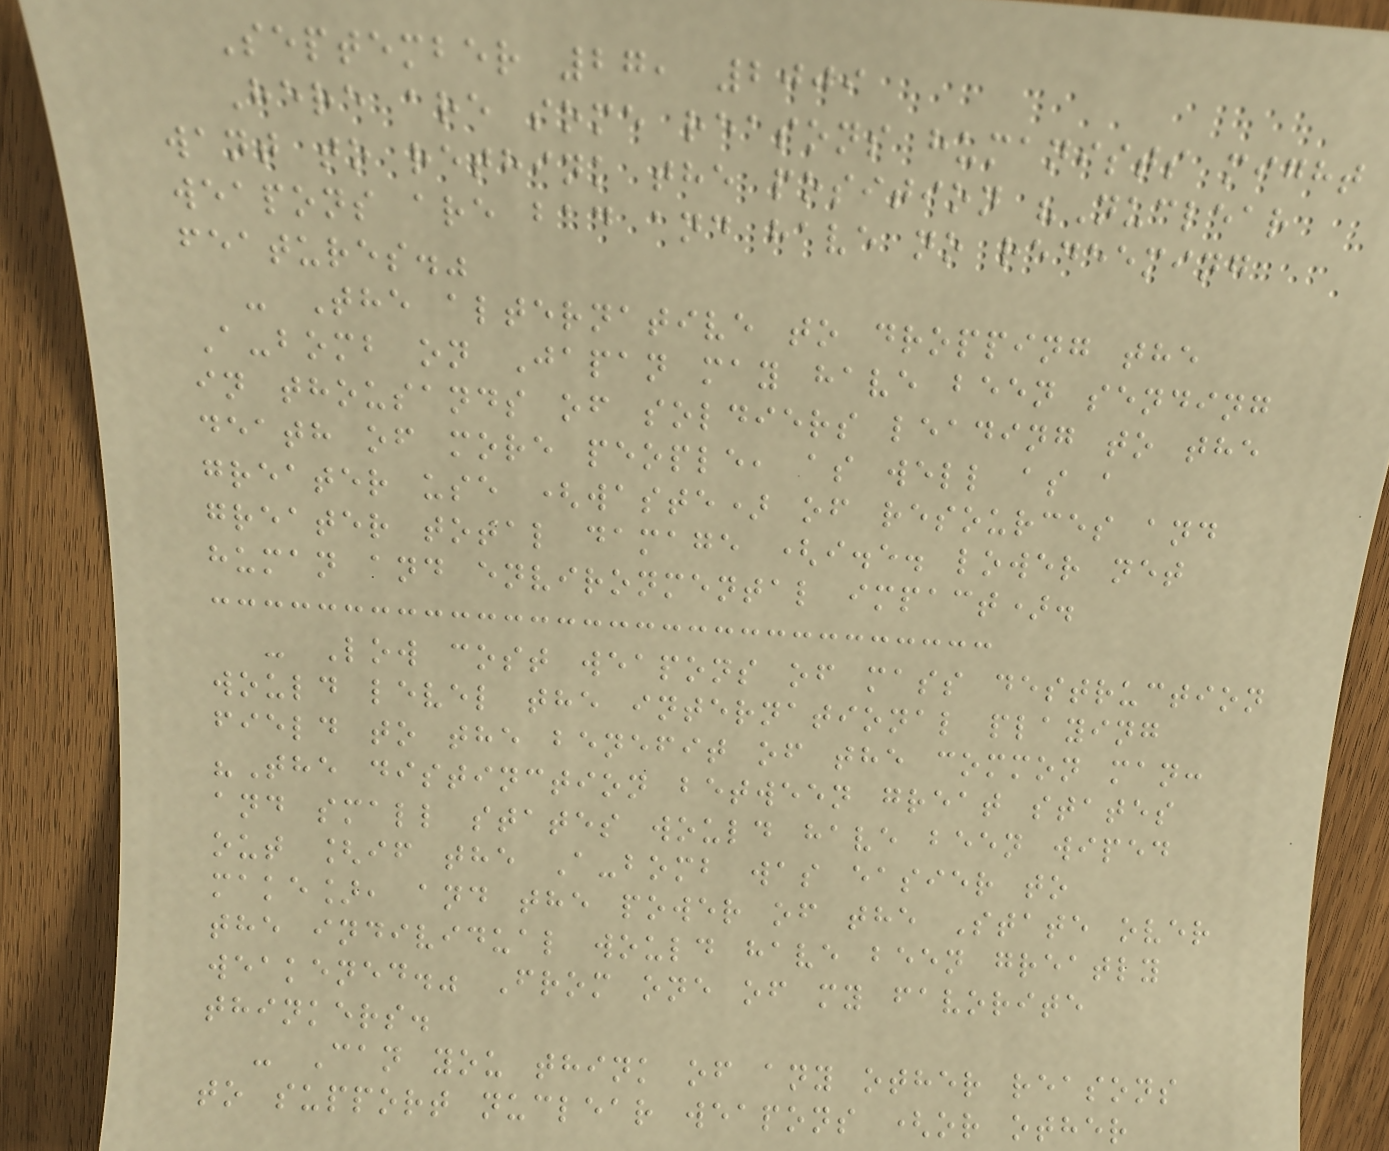September 27, 2009
Here are some reasons humanists might
want to rethink the position "Nuclear
weapons are bad and have no redeeming
features."
- The alternative to dropping the
A-bomb on Japan may have been sending
in thousands of soldiers leading to the
death of more people, as well as a
greater use (waste) of resources and
greater total damage (i.e. lower net
human and environmental impact).
- Low cost weapons of mass destruction
would level the international playing
field to the benefit of the common man:
"The distinction between great states
and small states would have been wiped
out [if the A-bomb was easier to
make], and the power of the State over
the individual would have been greatly
weakened." From one of my favorite
thinkers.
- Can you think of any other reasons
to support nuclear weapons (or other
